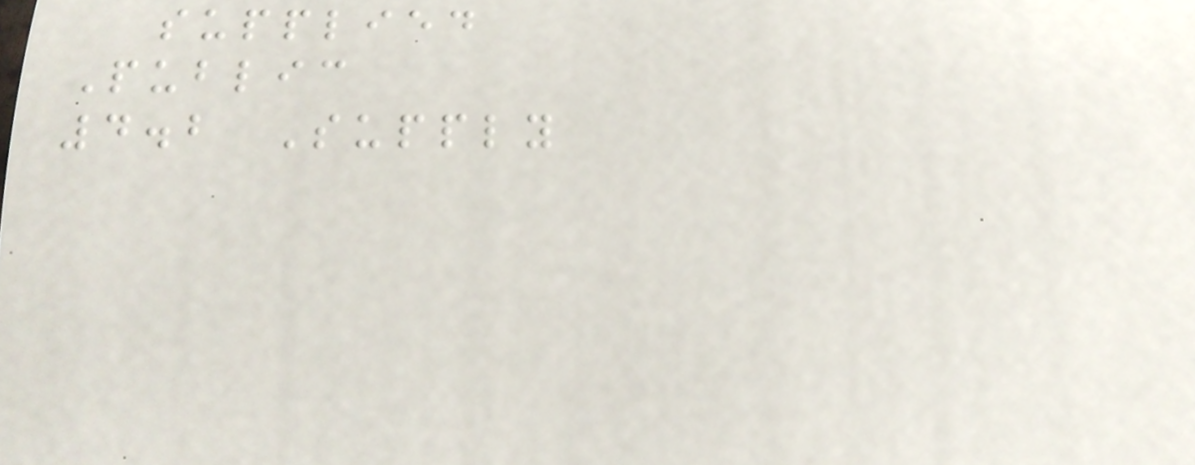supplied
Public
4.2 Supply
